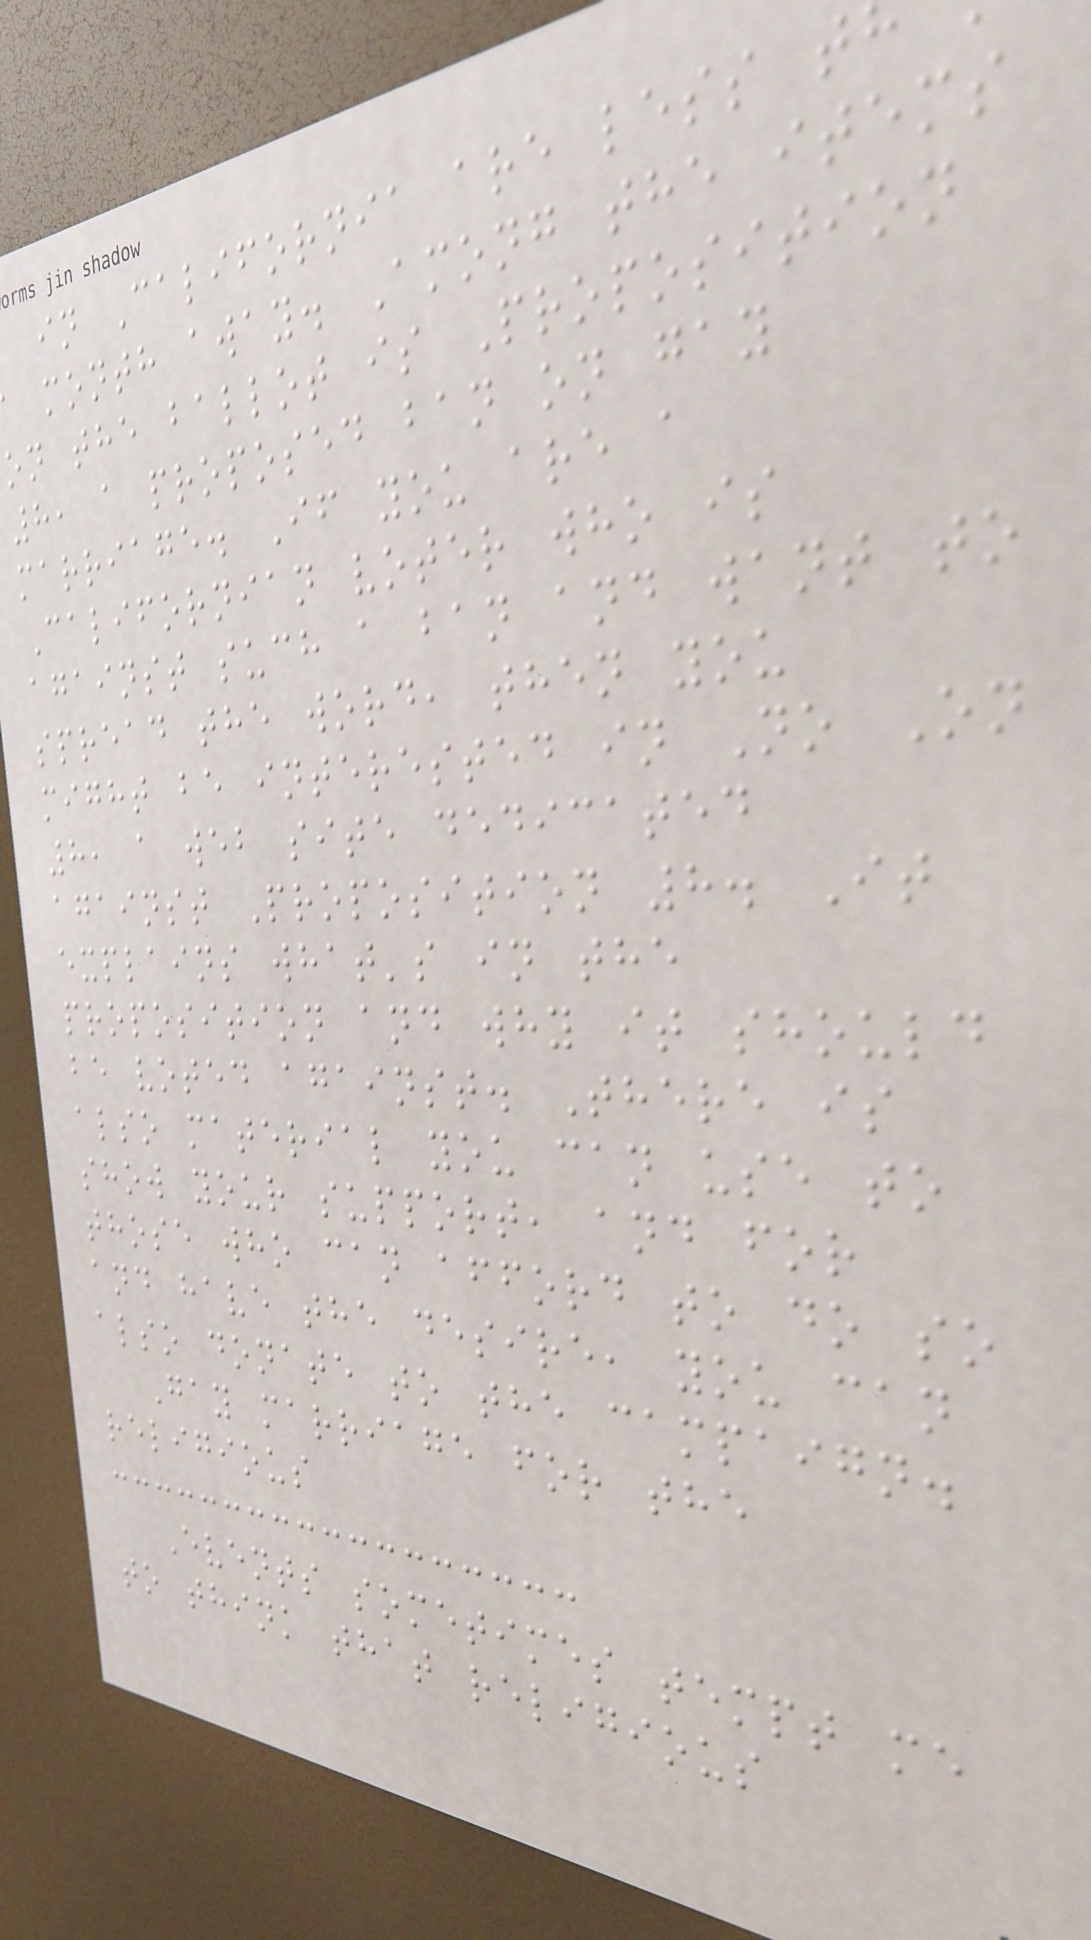in California are less t
month away. Among the items
on the ballot is Proposition
8, a proposed ban on gay
marriage. If you are a
Californian voter who is
against such a ban and want to
spread the word, then you
might be interested in No On
8, a web site dedicated
against Proposition 8. It
explains what's in the
proposition and why it should
be voted against. There is
also material you can use to
show your support, and for
those who can afford to do so
and have the desire, you can
also donate to the campaign.
Gay marriage for the
religious
Events sometimes tempt me
to think that religious
